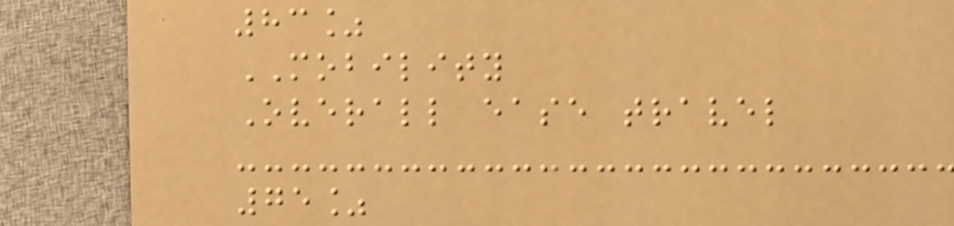83%
MOBILITY
Overall ease travel
75%
